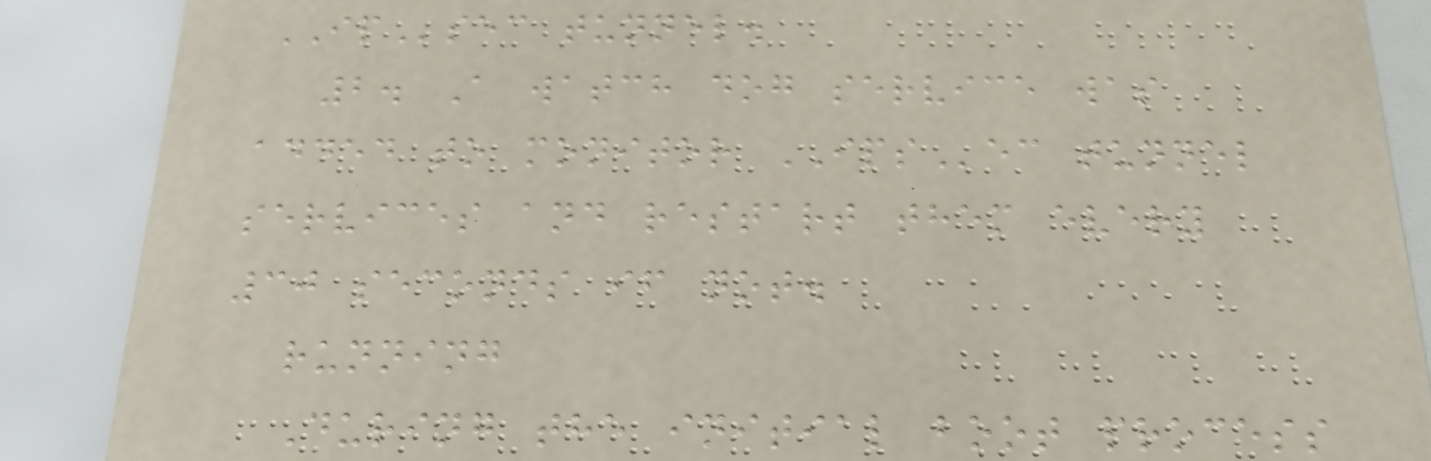IPsec tunnel.
2. A watch dog service was
added to monitor IPSec tunnel
services and restart them every
30 seconds if not.
running
During the initial boot process
